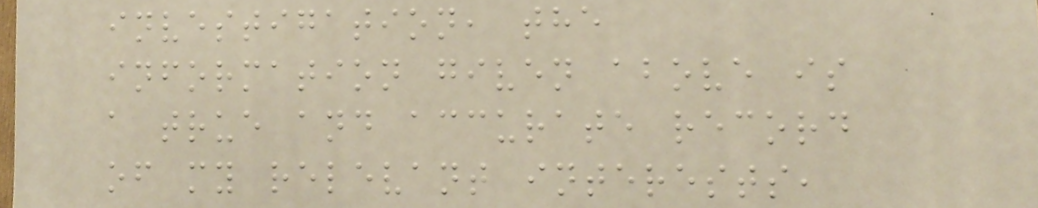investigation, the
information given above is
a true and accurate record
of my relevant interests,
